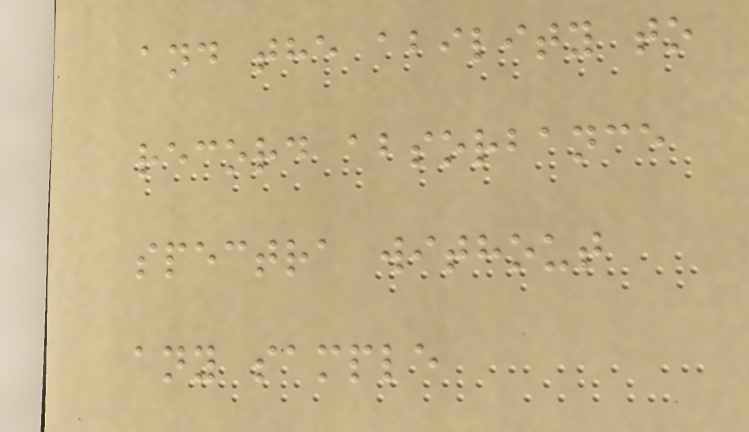and the ability to
record absorbance
spectra without
any sample
